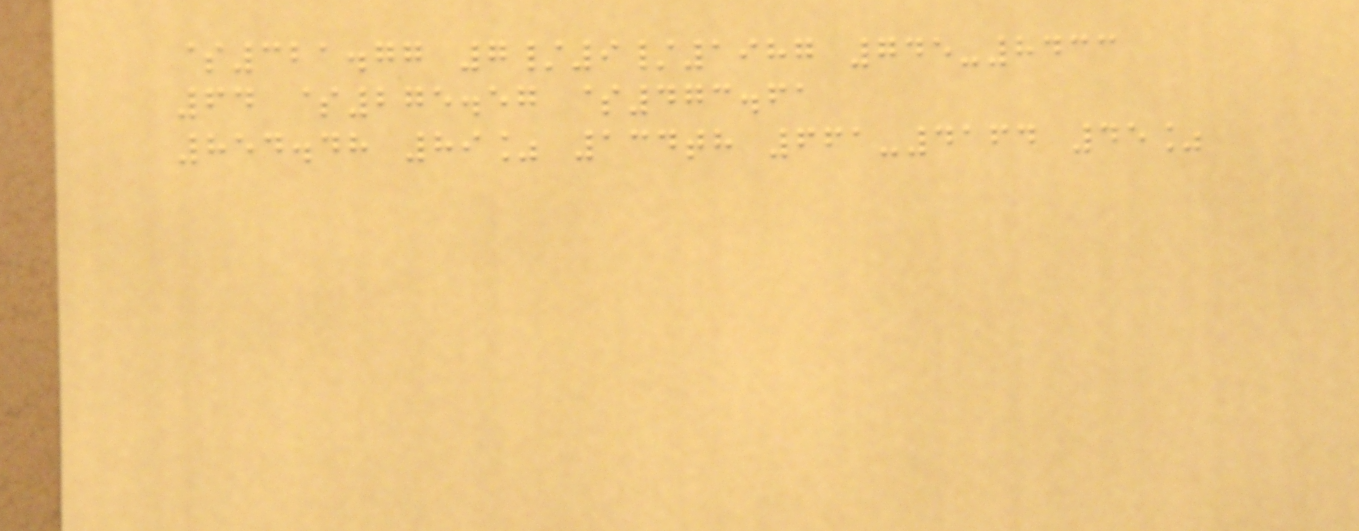$321.77 7/9/1987 745-8433
64 $275.57 $473.61
854.48 89% 134th 661-4164 45%
